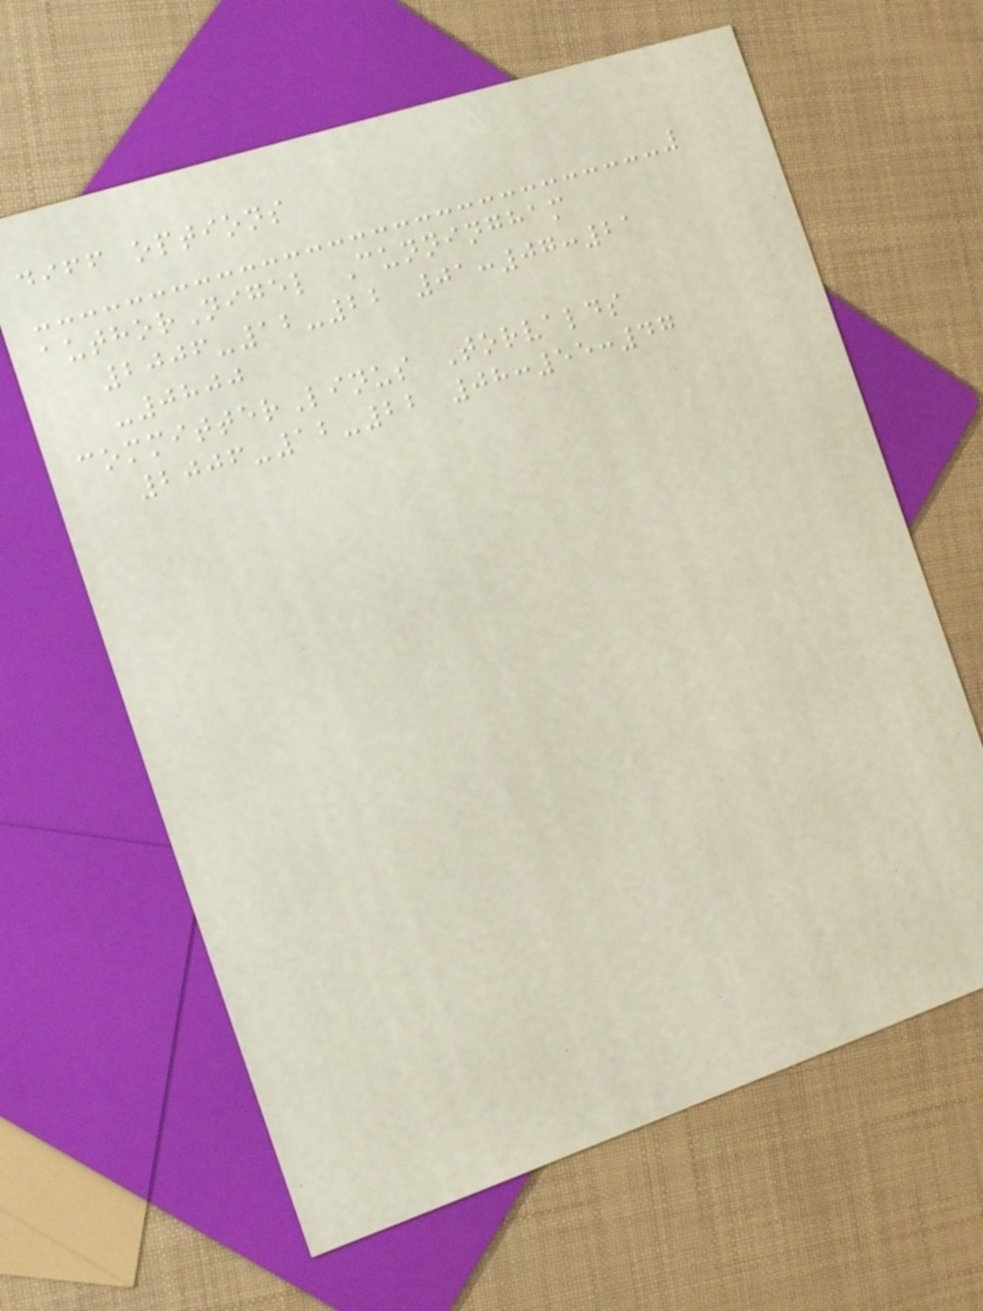diff options
authorNigel Cunningham
2006-12-22 01:07:21
-0800
committerLinus Torvalds
2006-12-22 08:55:47
